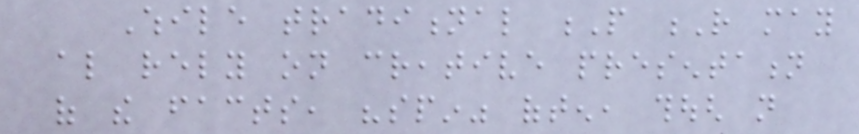While traditional P R may
also rely on creative presentation
of the facts, "spin" often, though not
